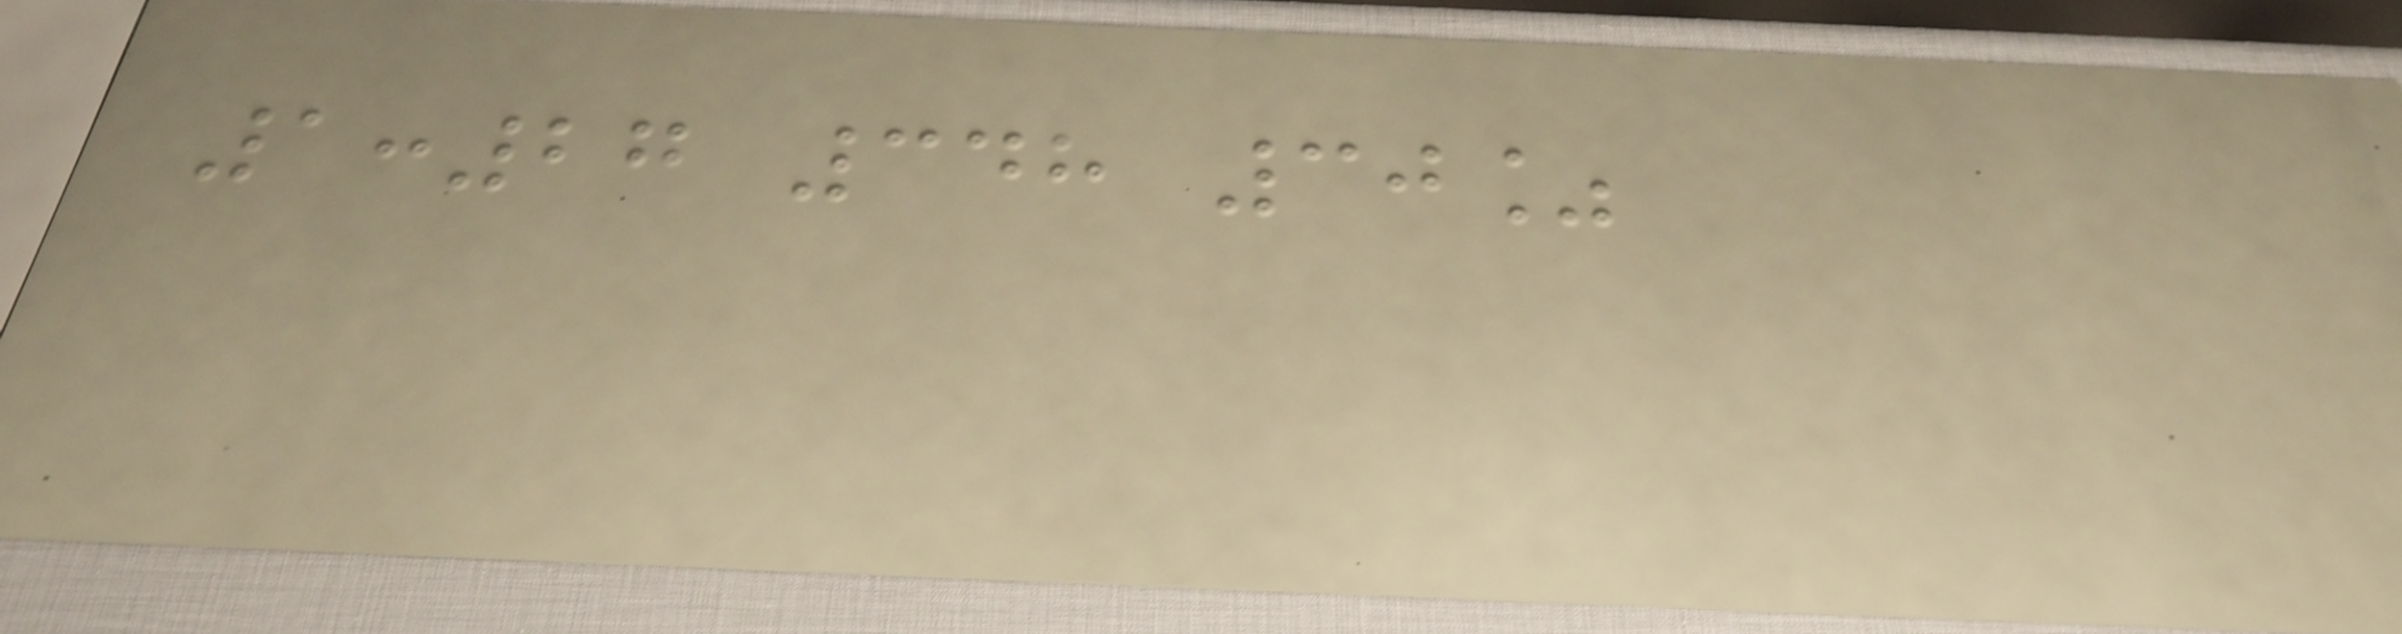1:27 348 30%
